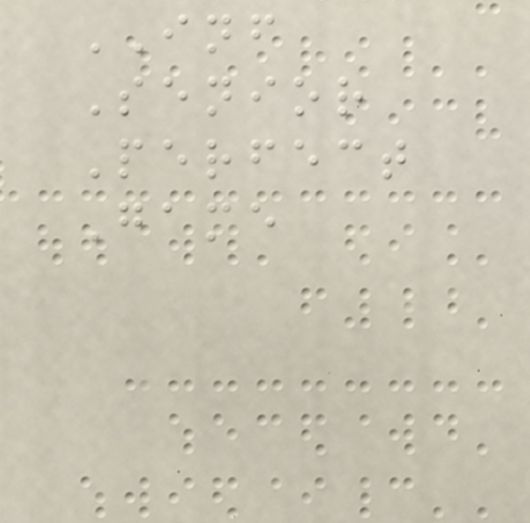INF
Senior
Perfect
Game
